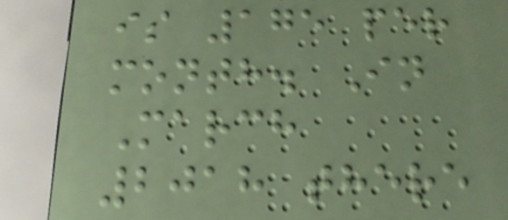is 175 per
month. In
March
2018 there
